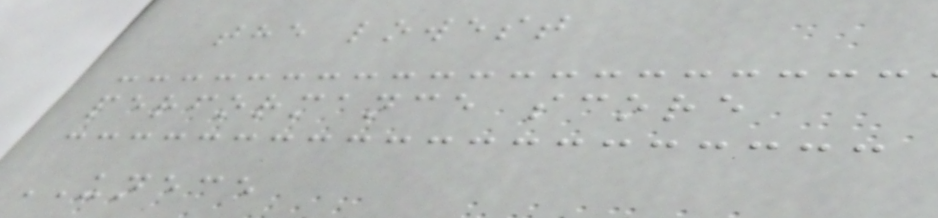the lowest
performance score
UNECE
